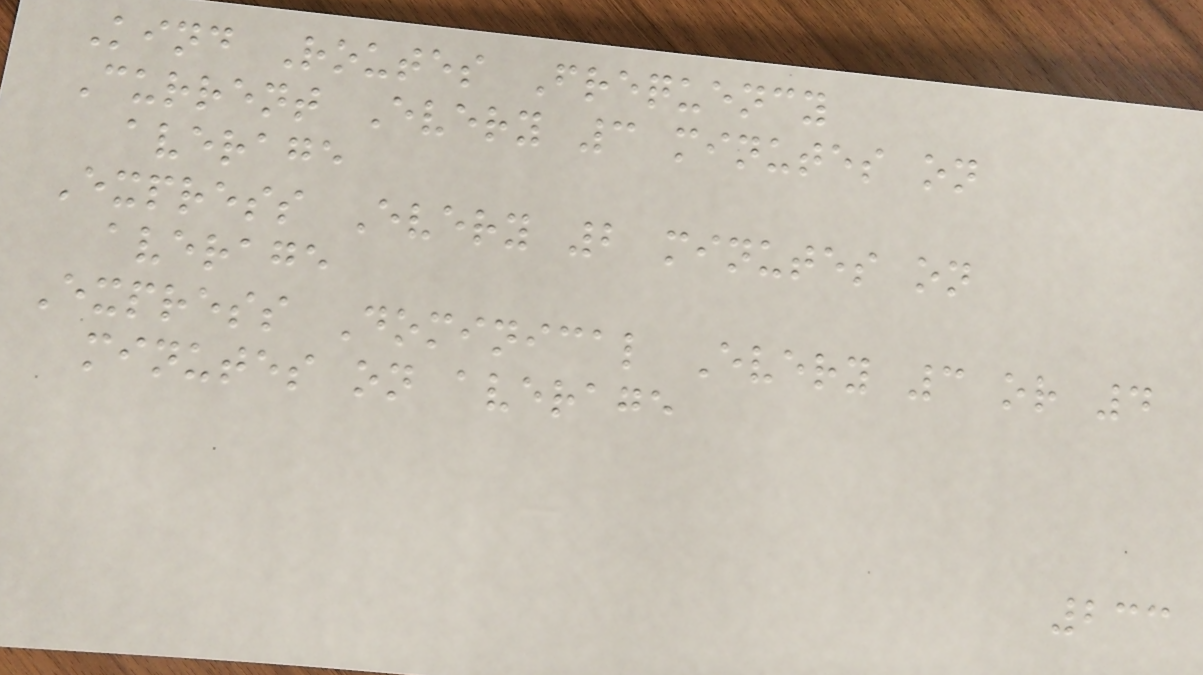Kind Routes Frequency
Current Every 3 minutes on
average
Express Every 2 minutes on
average
Express Dominical Every 3 or 4
minutes on average
233
